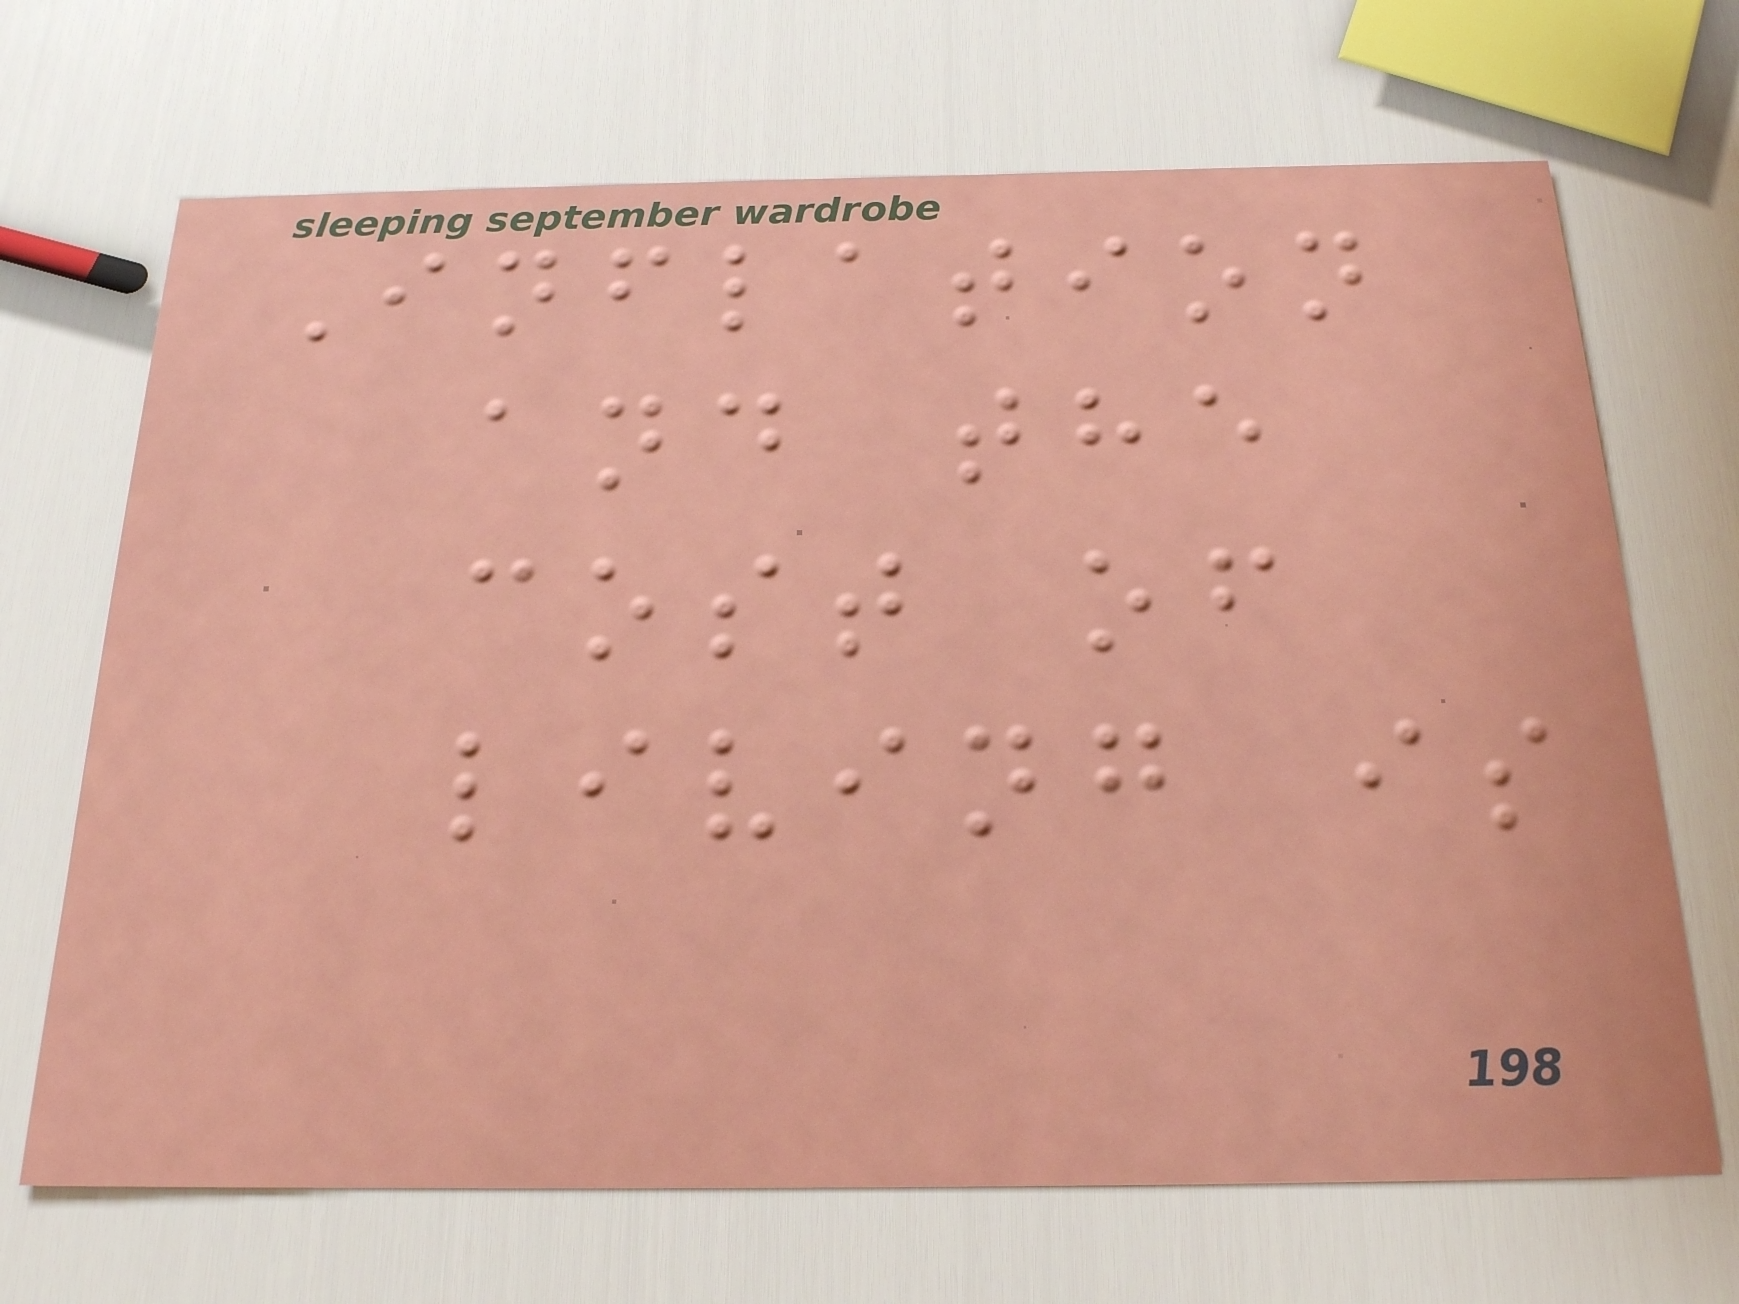Inflation
and the
cost of
living is
